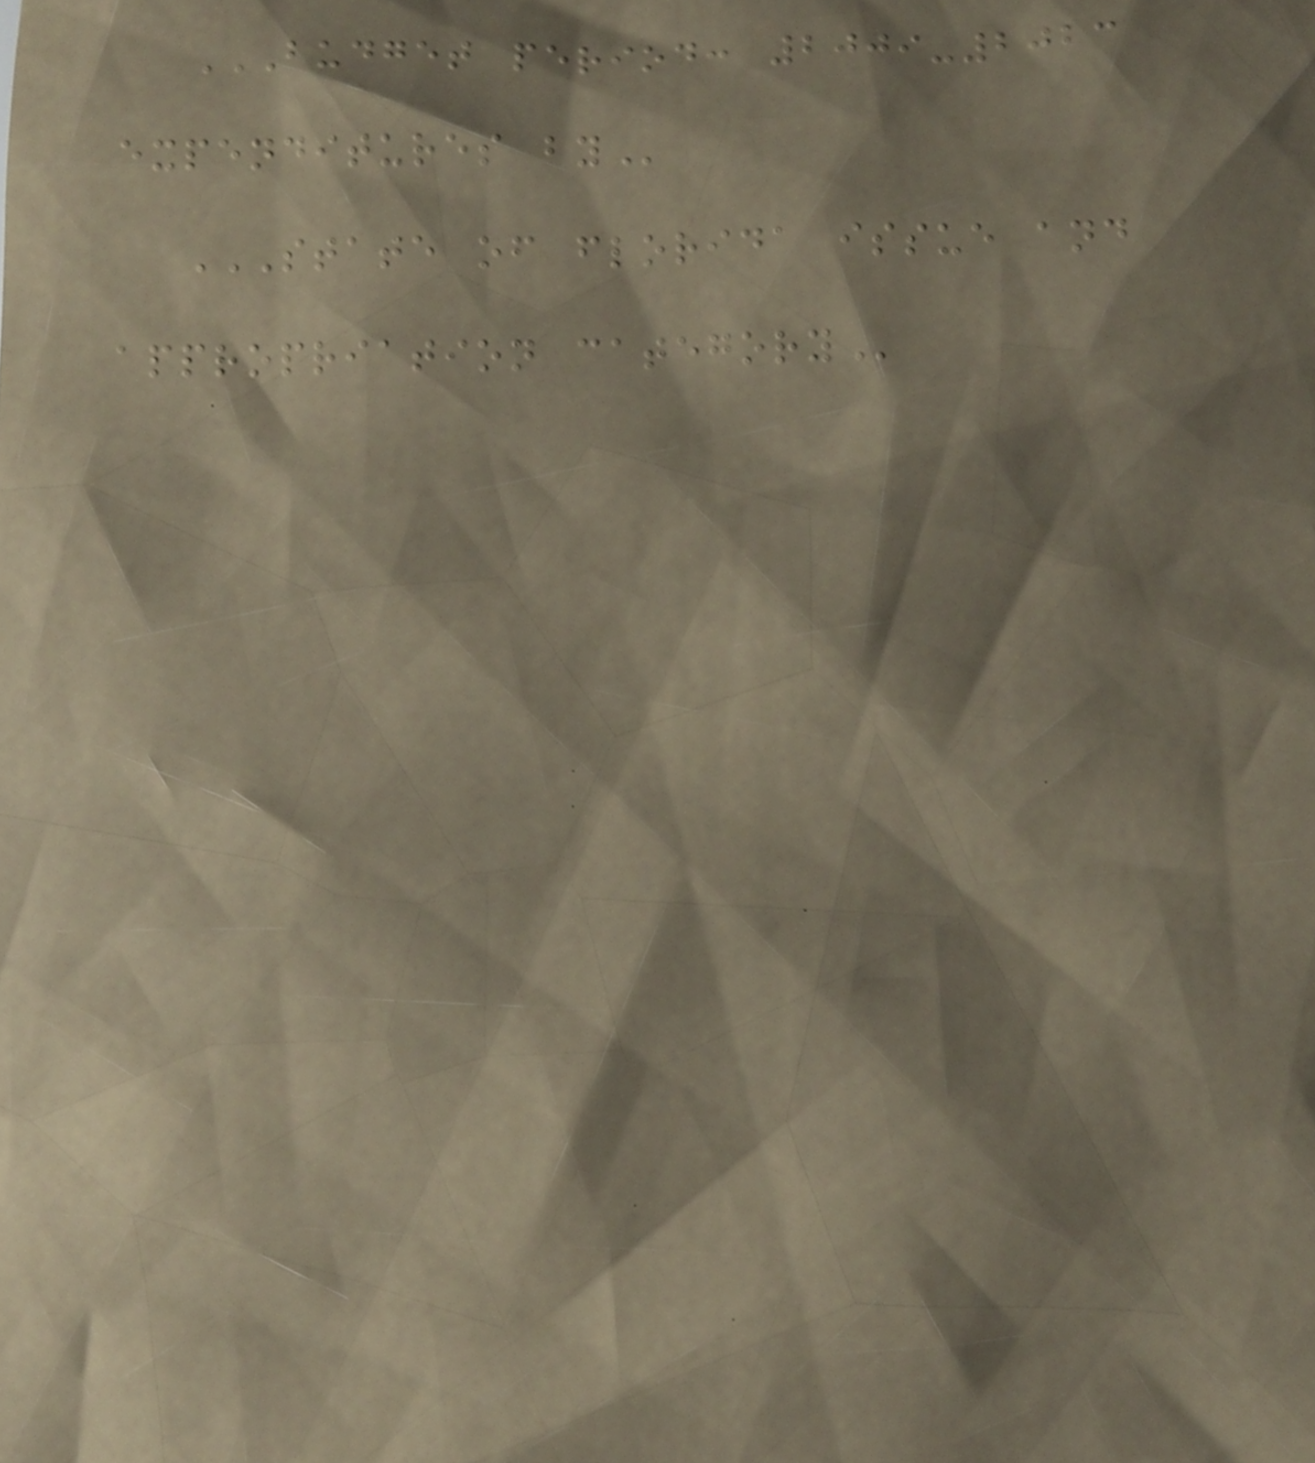BUDGET PERIOD: 2009-2023
EXPENDITURES BY
STATE OF FLORIDA ISSUE AND
APPROPRIATION CATEGORY
